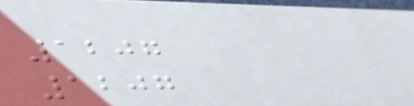1207
1207
